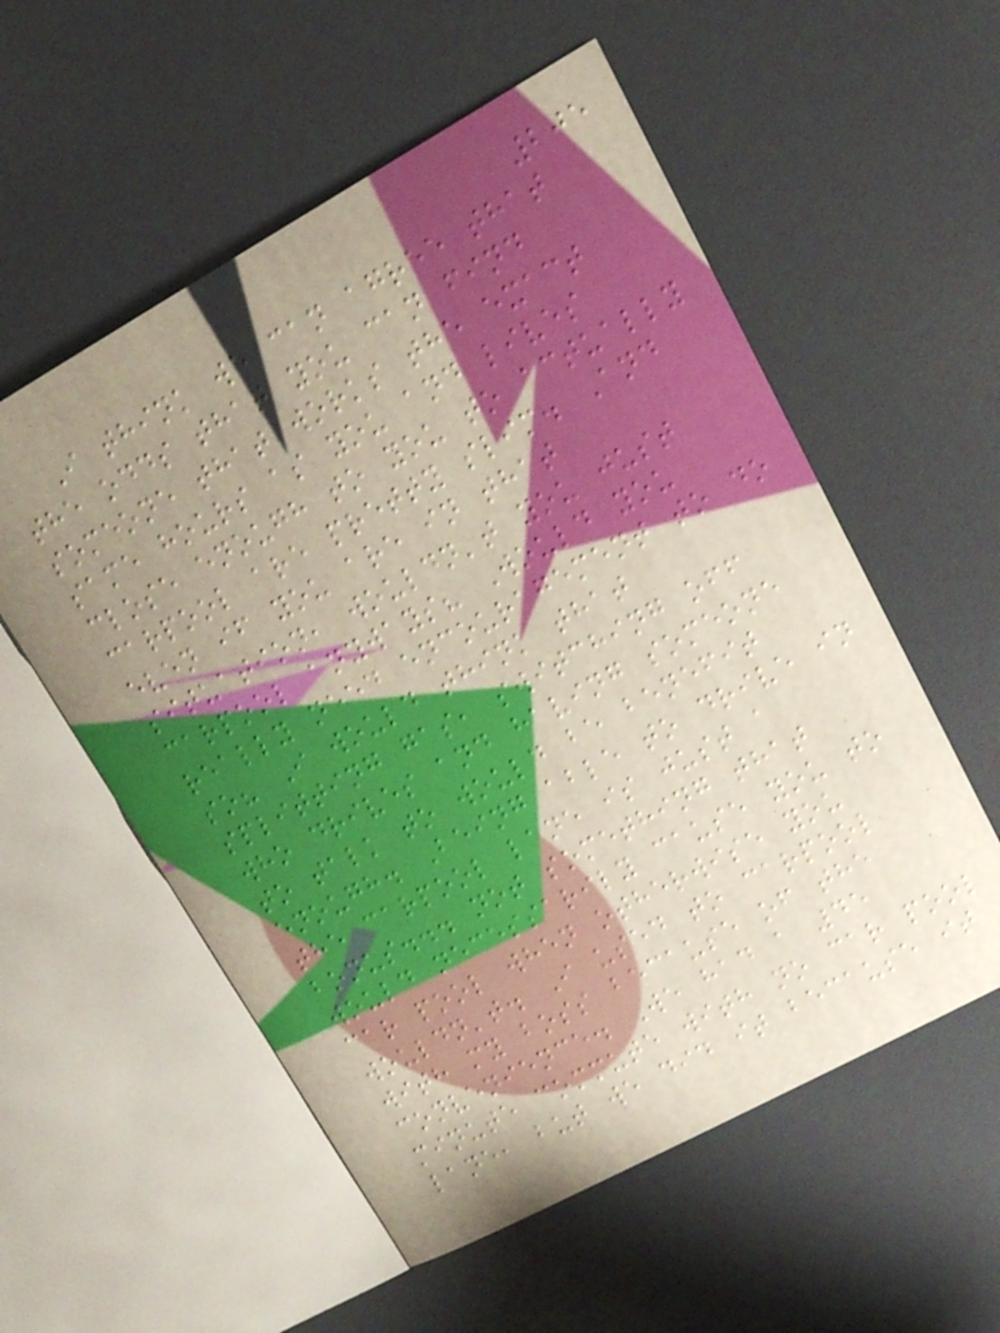205
I think we can agree that
the odds that you can find
someone that works the exact
same hours as you and lives
close enough to you to actually
carpool are pretty slim. And
even if you are in that
situation, wouldn't you just
carpool anyways? Would you
really need encouragement to do
so? I would think that
splitting gas, switching off
who drives and having someone
to talk to would be benefit
enough. Being able to drive in
the carpool lane is just a
bonus... not something that
would necessarily cause you to
car pool when otherwise you
wouldn't. I used to carpool
with my boss because of the
convenience. We had a 45
minute commute with no car pool
lane, but we did it because it
